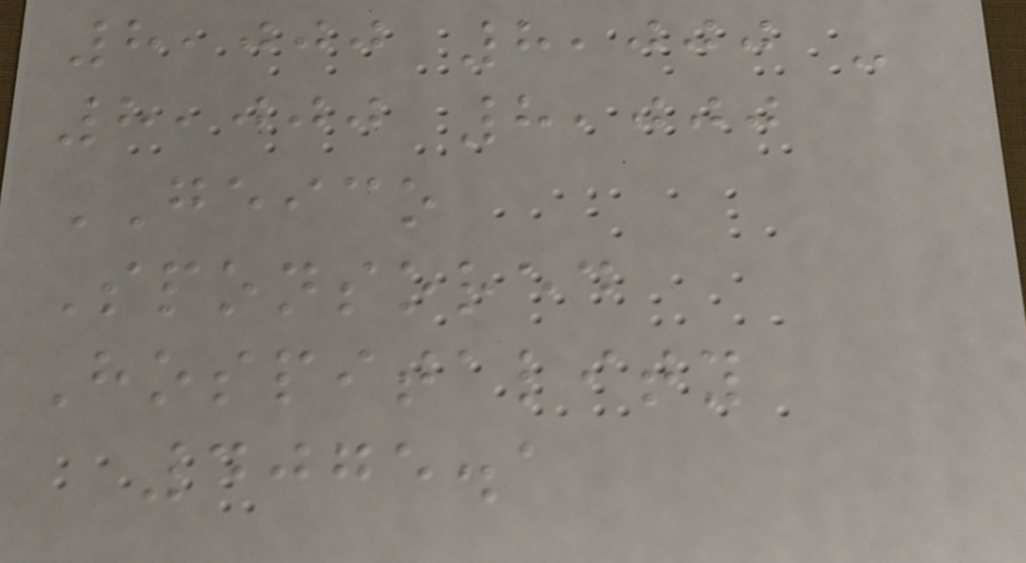8,000 8,000 -
8,000 8,000
GEICO
Sponsored
Hospitality
4075.1
